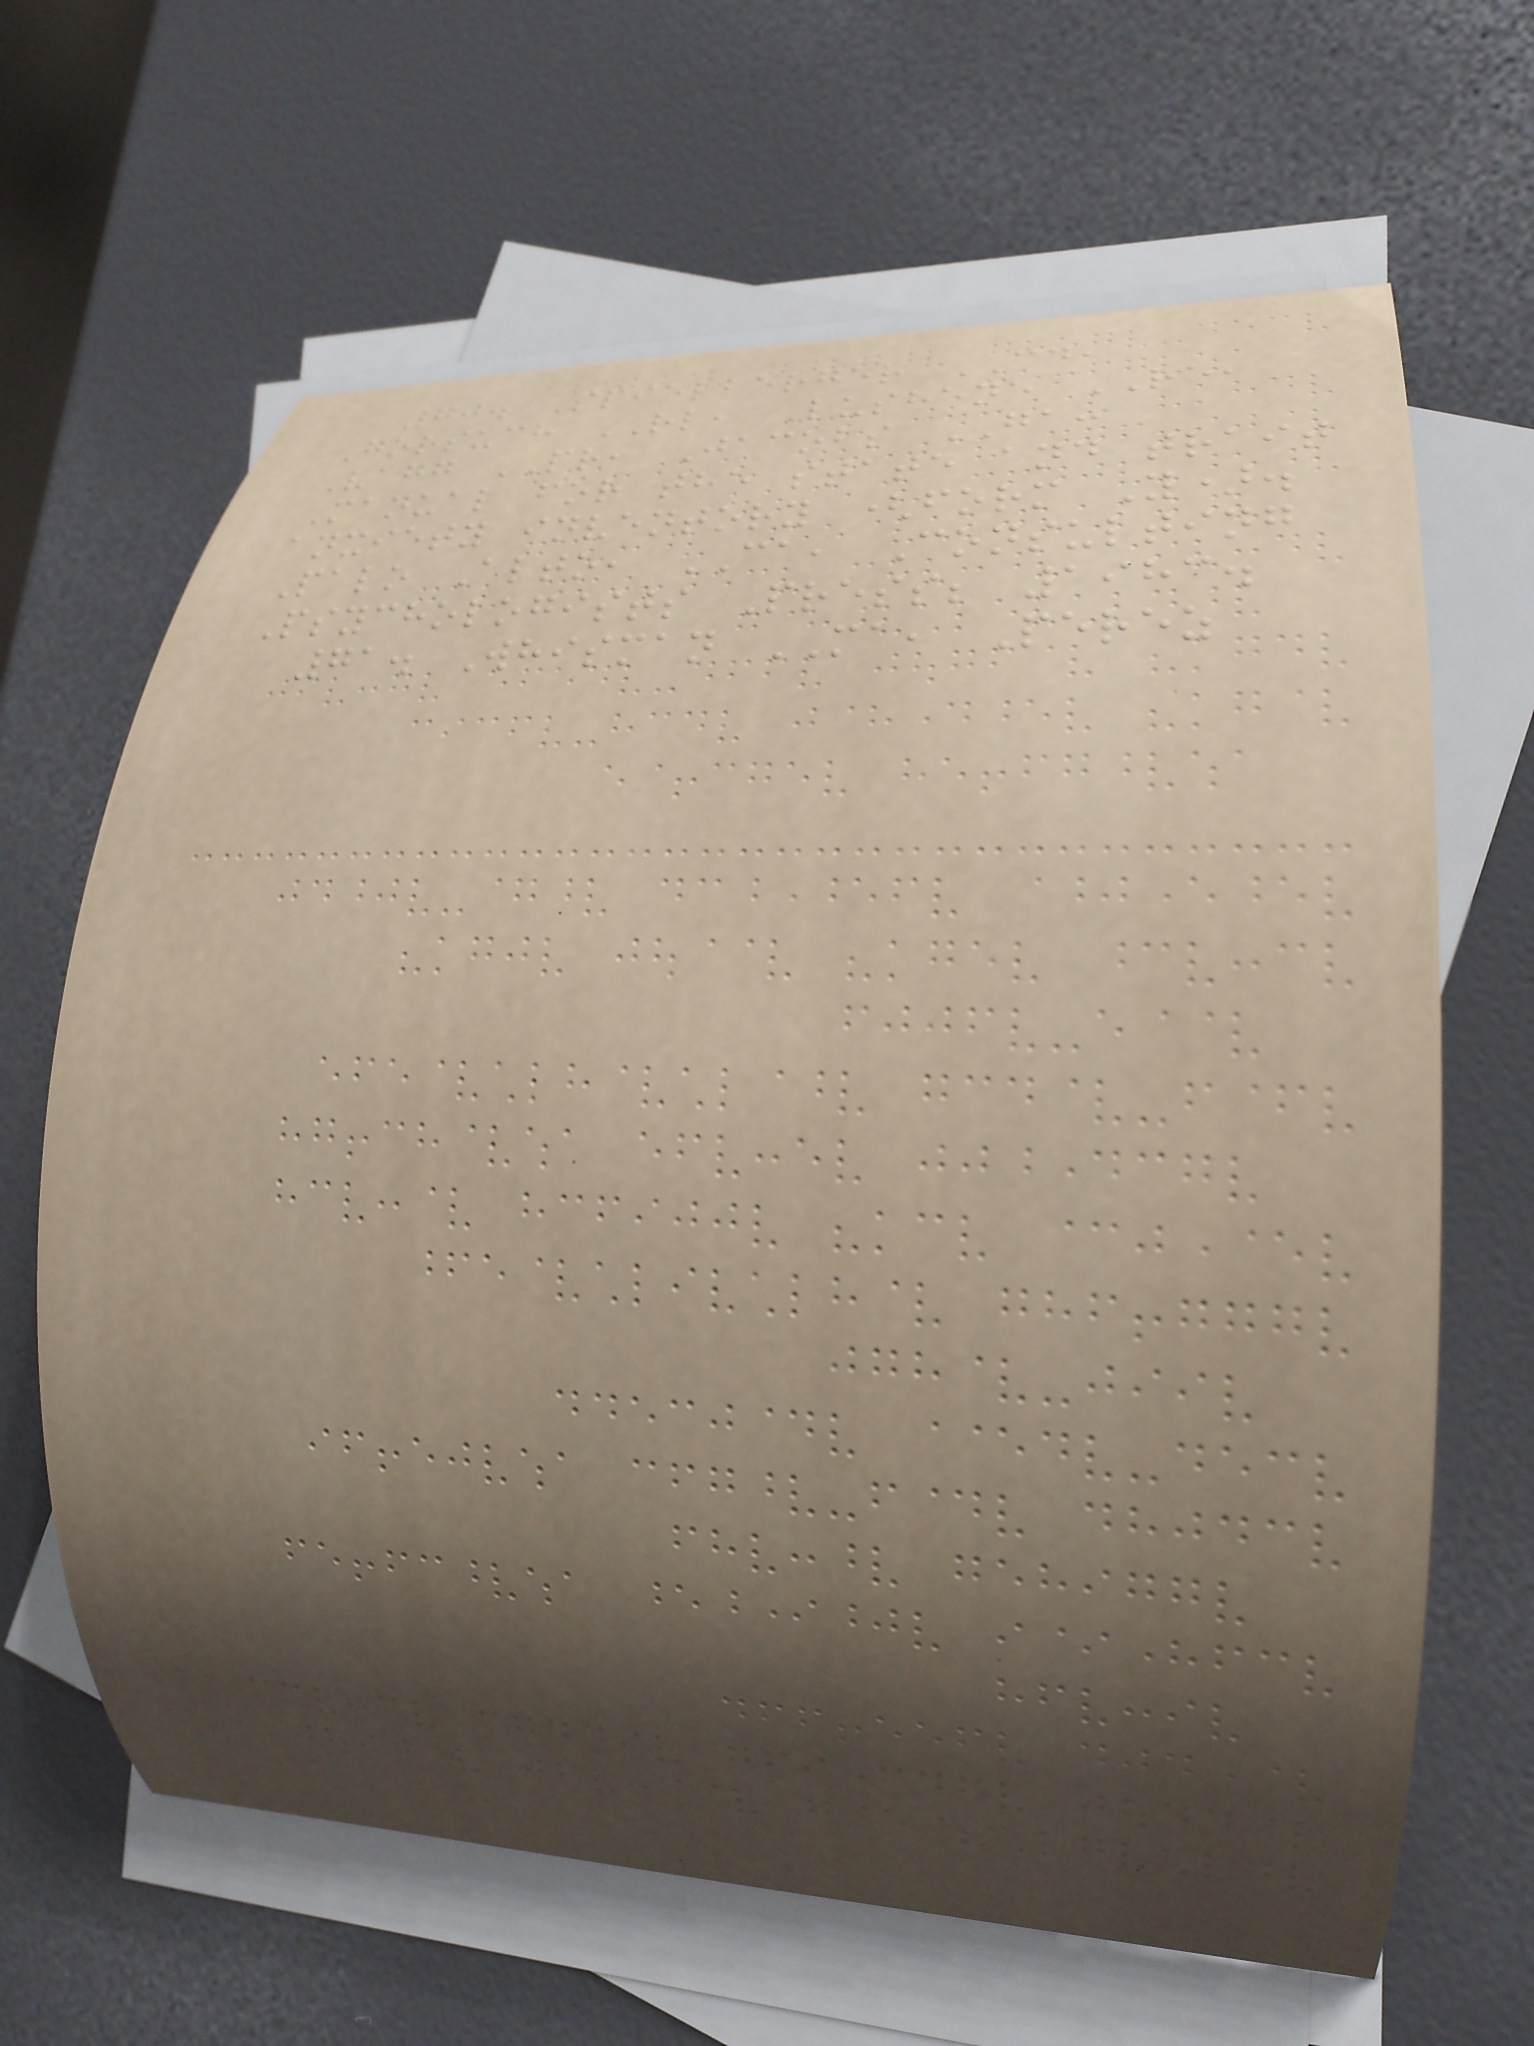70. Spielberger CD,
Gorsuch RL, Lushene RE,
Vagg PR, Jacobs GA:
Manual for the state and trait
anxiety inventory (form Y).
Palo Alto, CA, Consulting
Psychologists Press; 1983.
71. Whisman MA, Perez
